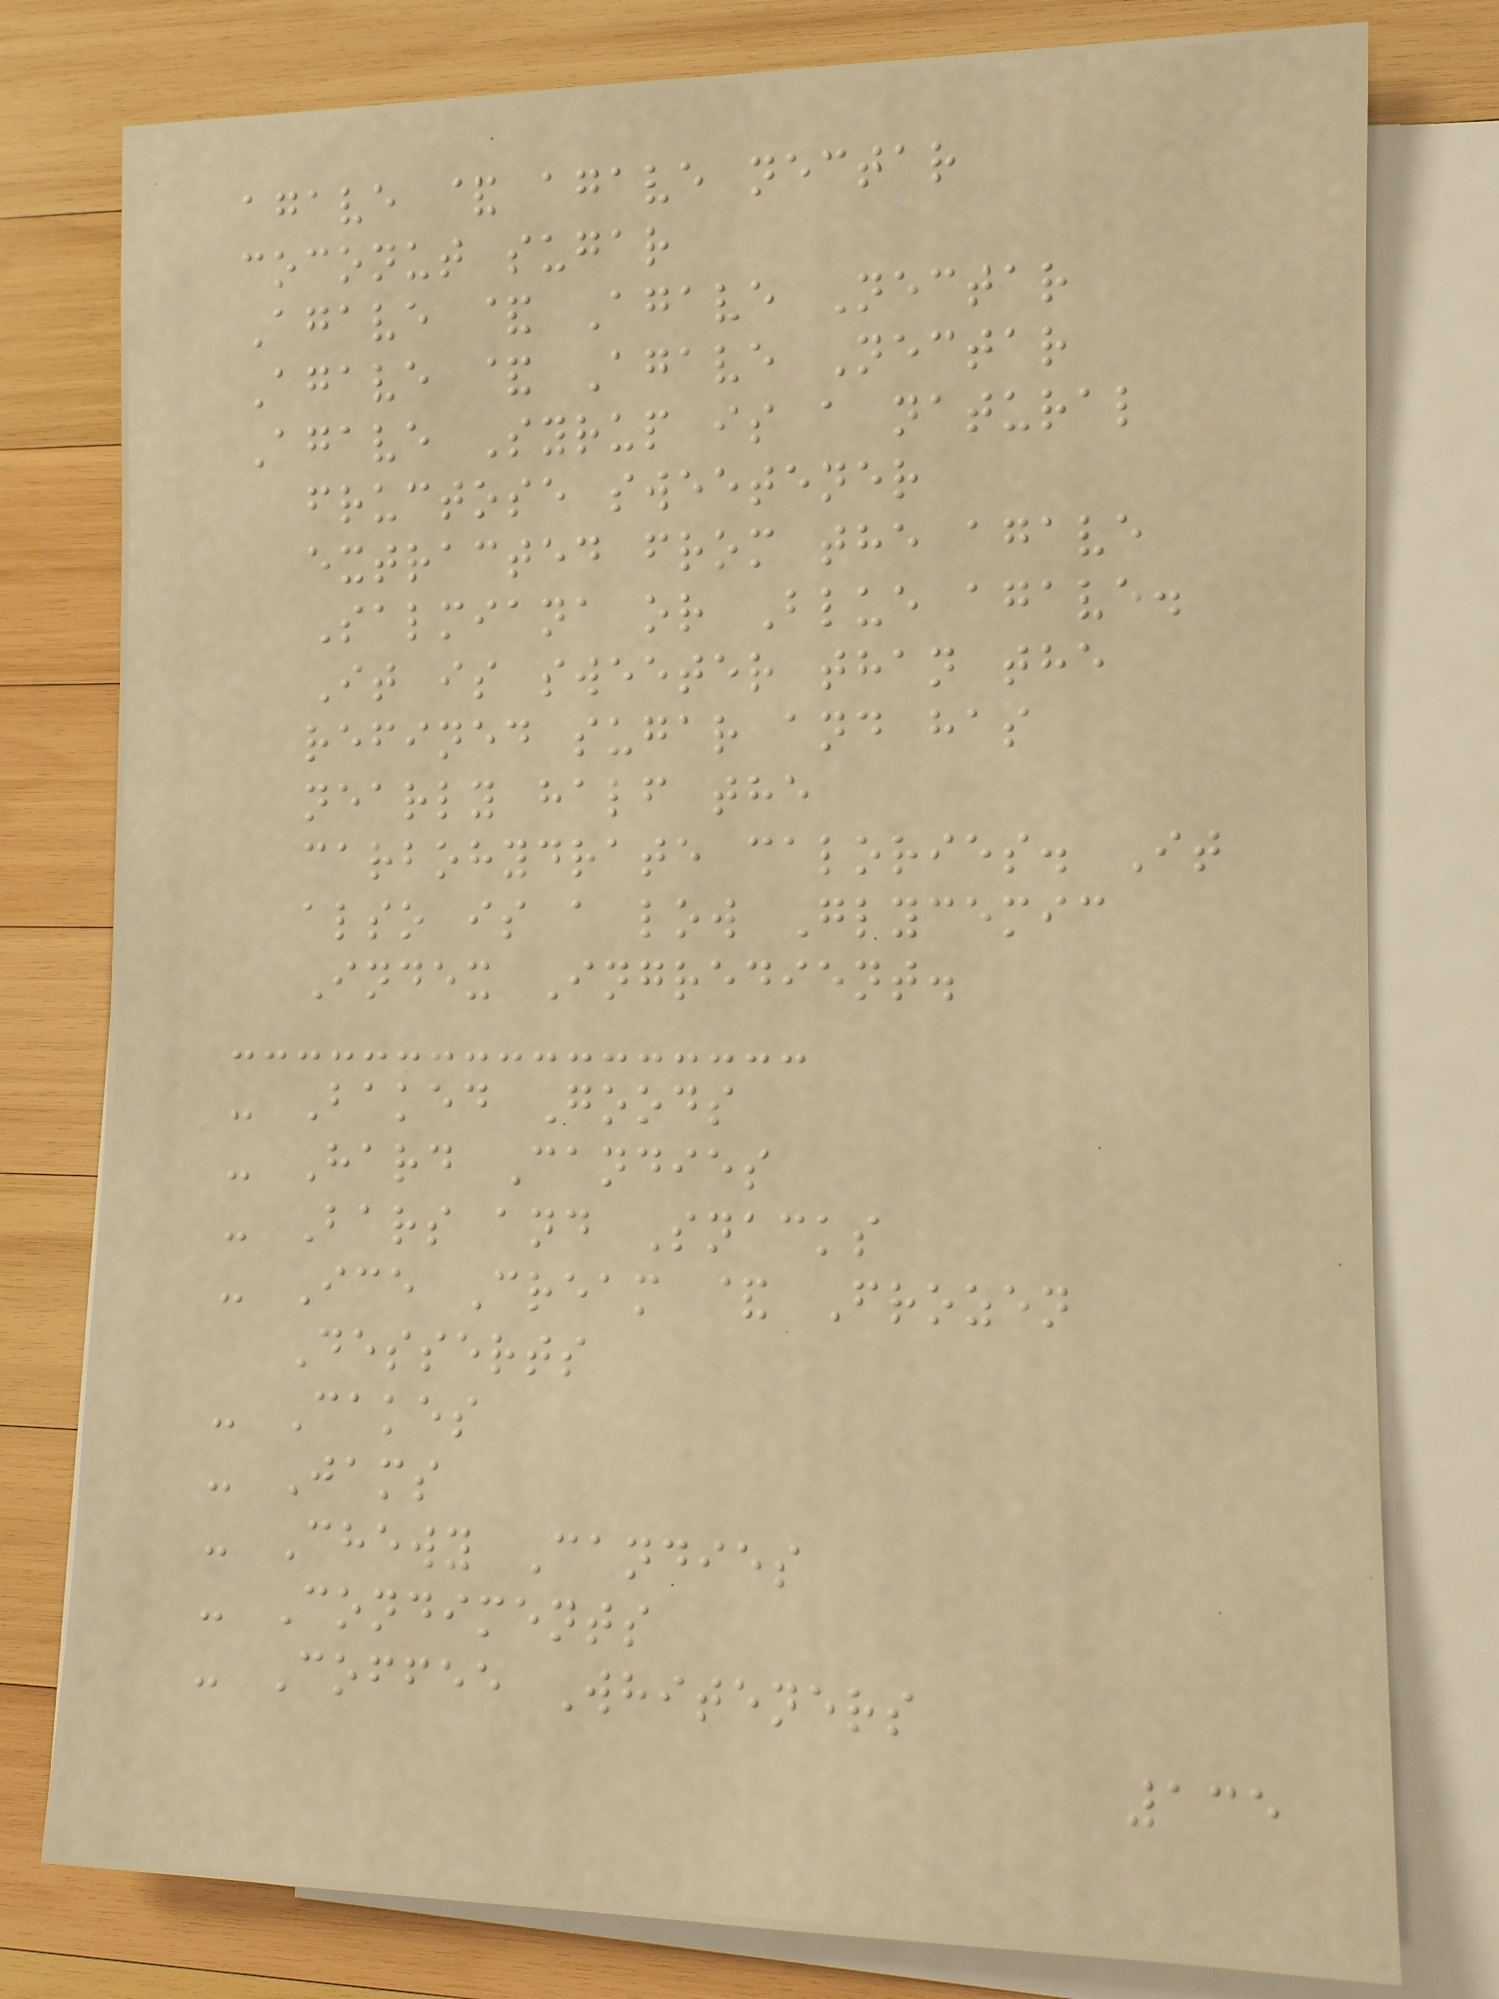agave & agave nectar
coconut sugar
Agave & Agave Nectar
Agave & Agave Nectar
Agave Syrup is a natural
fructose sweetener
extracted from the agave
Salmiana or Blue agave.
It is sweeter than the
refined sugar and has
nearly half the
carbohydrate calories. It
also is a low Glycemic
Index Ingredient.
- Baked Goods
- Hard Candies
- Bars and Snacks
- Ice Cream & Frozen
Desserts
- Cakes
- Jams
- Chewy Candies
- Condiments
- Coffee Whiteners
135
